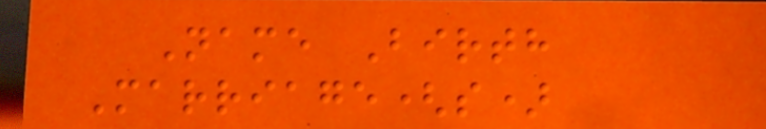Name Birth
Marriage(s)
